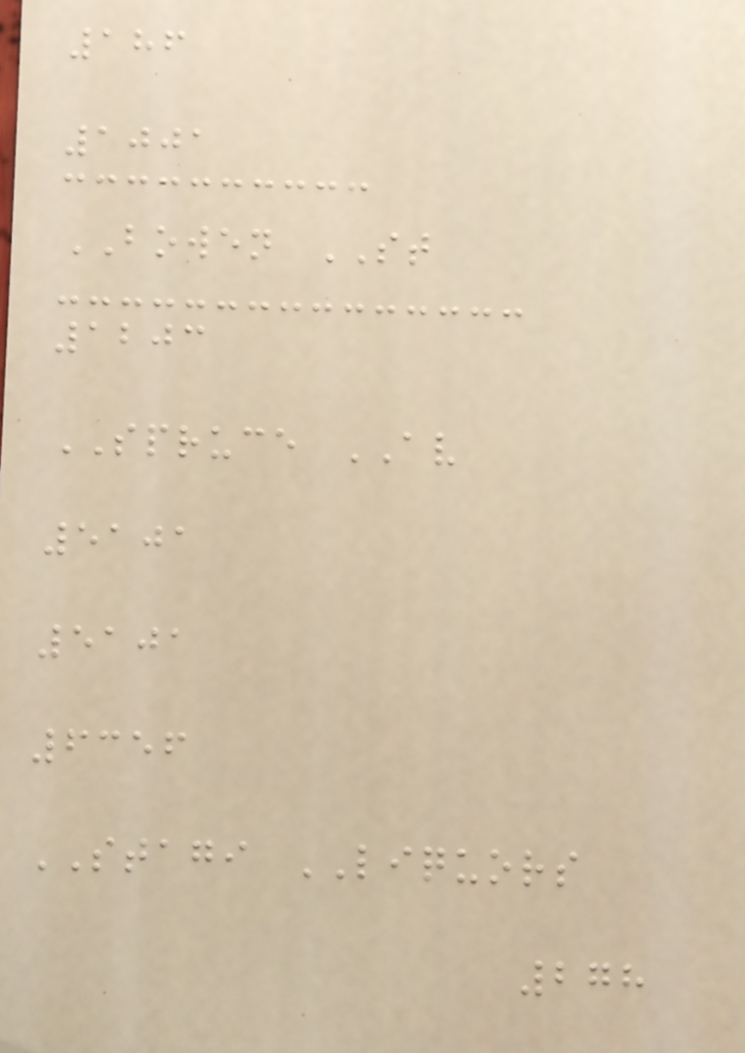186
1001
BOWEN ST
1203
SPRUCE AV
5101
5101
6356
STAGI LIQUORS
278
